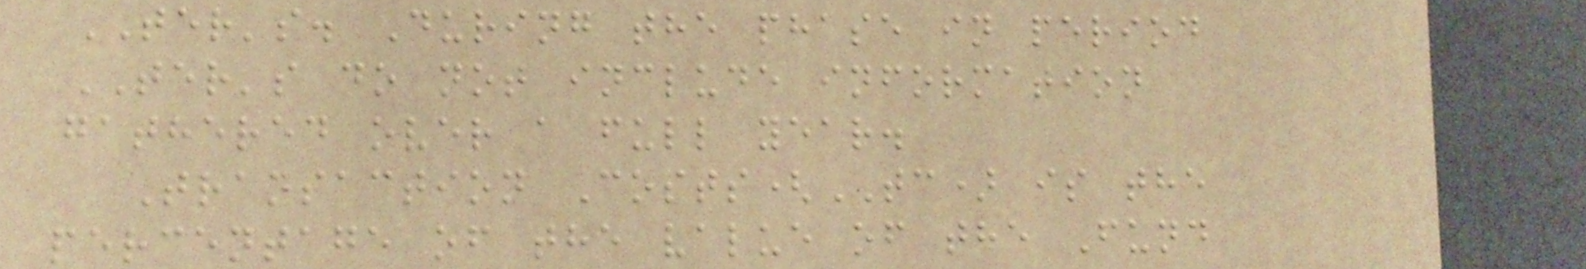TER's. During the phase in period
TER's do not include information
gathered over a full year.
Transaction Costs(TC) is the
percentage of the value of the Fund
